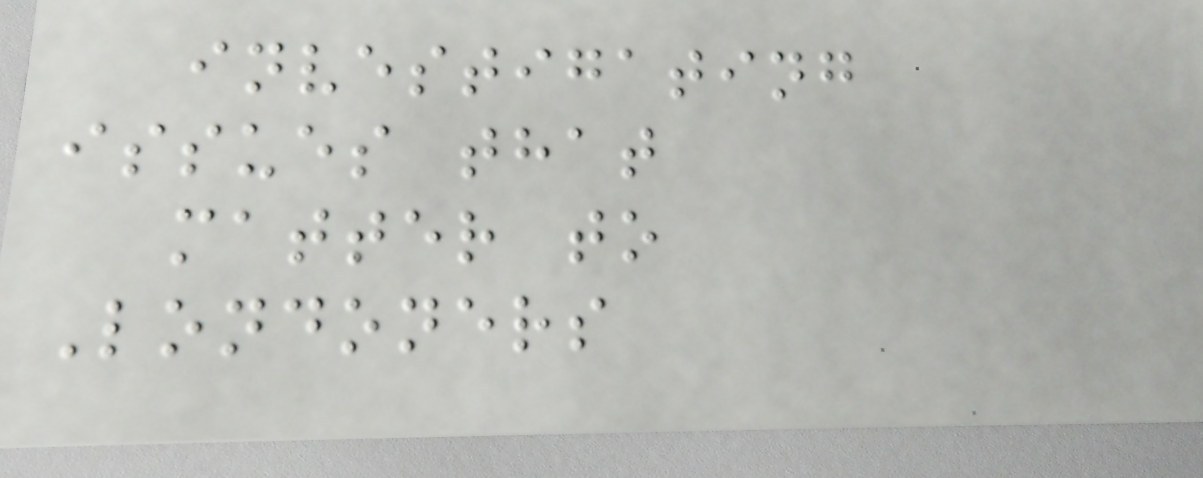investigating
issues that
matter to
Londoners
